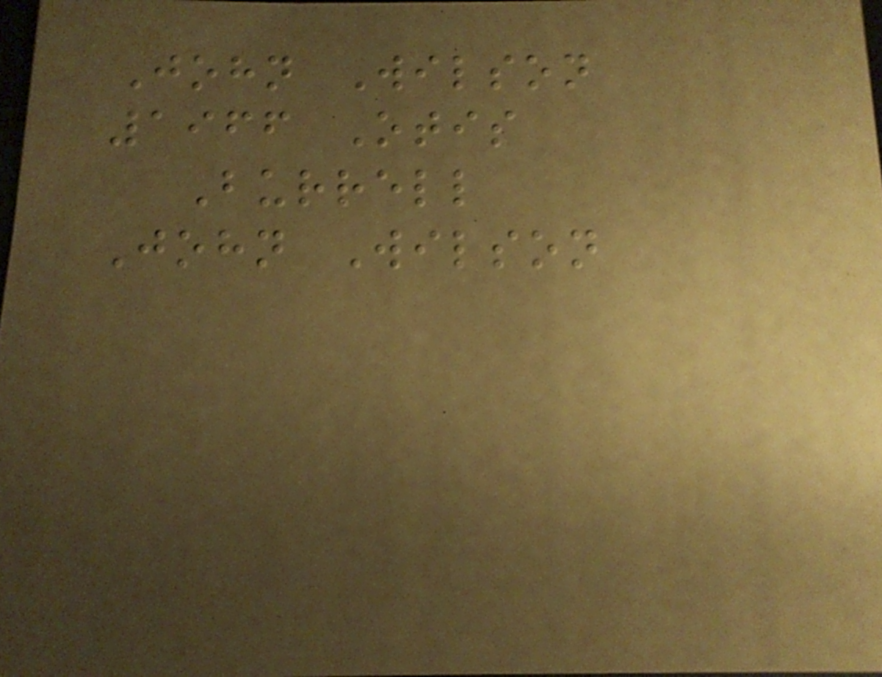John Wilson
1966 Otis
Burrell
John Wilson
